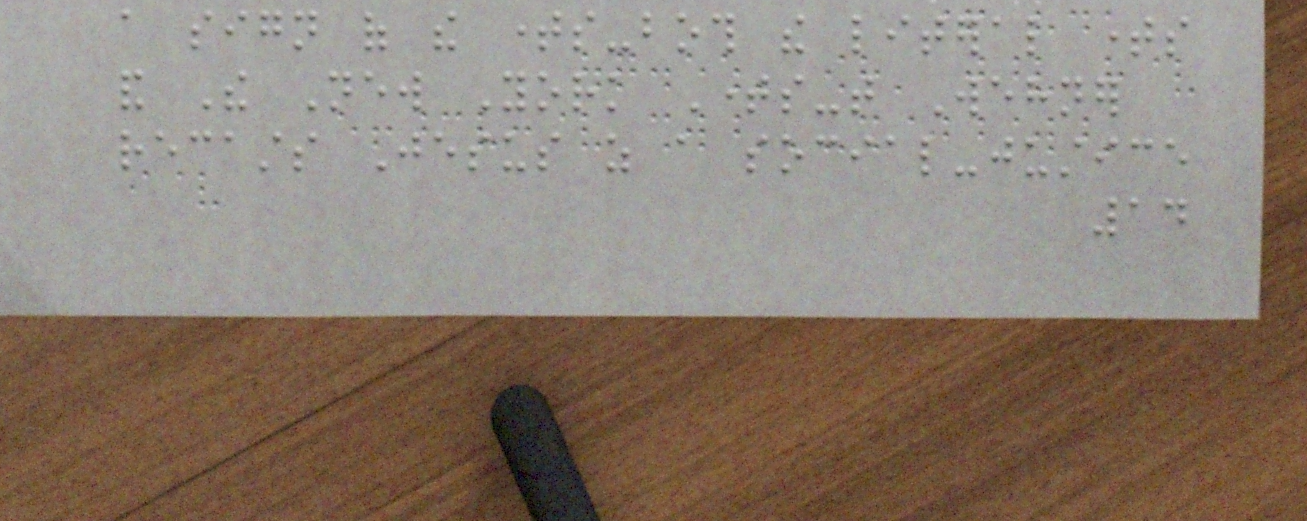a sign of the times-both the literal times
and The New York Times-that Wehner
recasts Jesus as a social-justice
14
